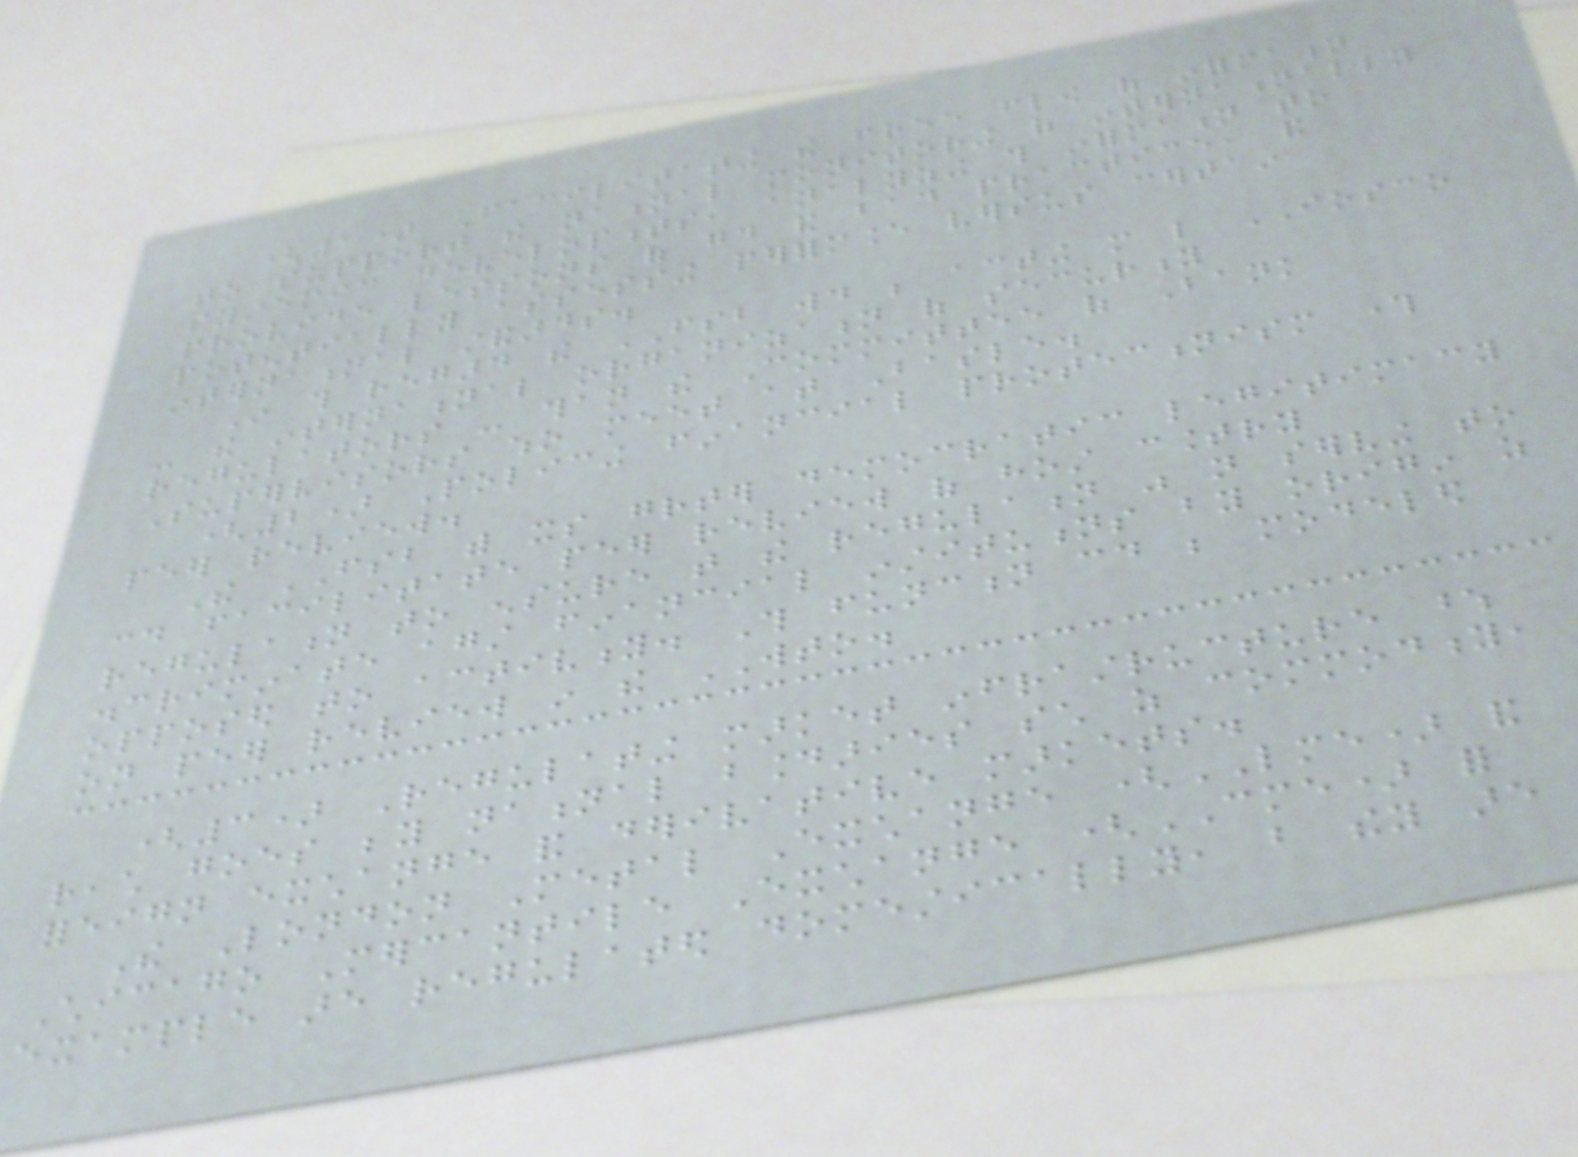(1) Facilitating the free flow of information
to support the national monitoring of internationally
systemic developments, analyzing this information to
provide lessons of good and bad practice, and
potentially assessing performance versus certain
international standards.
In this regard the FSB would be acting more like IOSCO
- the international organization of security
regulators - than the Committee of Bank
Supervisors who meet at Basle.
(2) Policing financial protectionism through
peer review.
The FSB with its greater democratic legitimacy
could facilitate peer review of host country
regulation to ensure that the regulation was not serving to
discriminate against financial institutions by origin as
opposed to activity. This function could be modeled
on peer review in the WTO.
(3) Regulating market infrastructure whose
reach goes beyond national boundaries such as commodity,
foreign exchange and derivative markets.
The London Metal Exchange (LME) and
Chicago Mercantile Exchange (CME) for
example are regulated domestically, but they are
